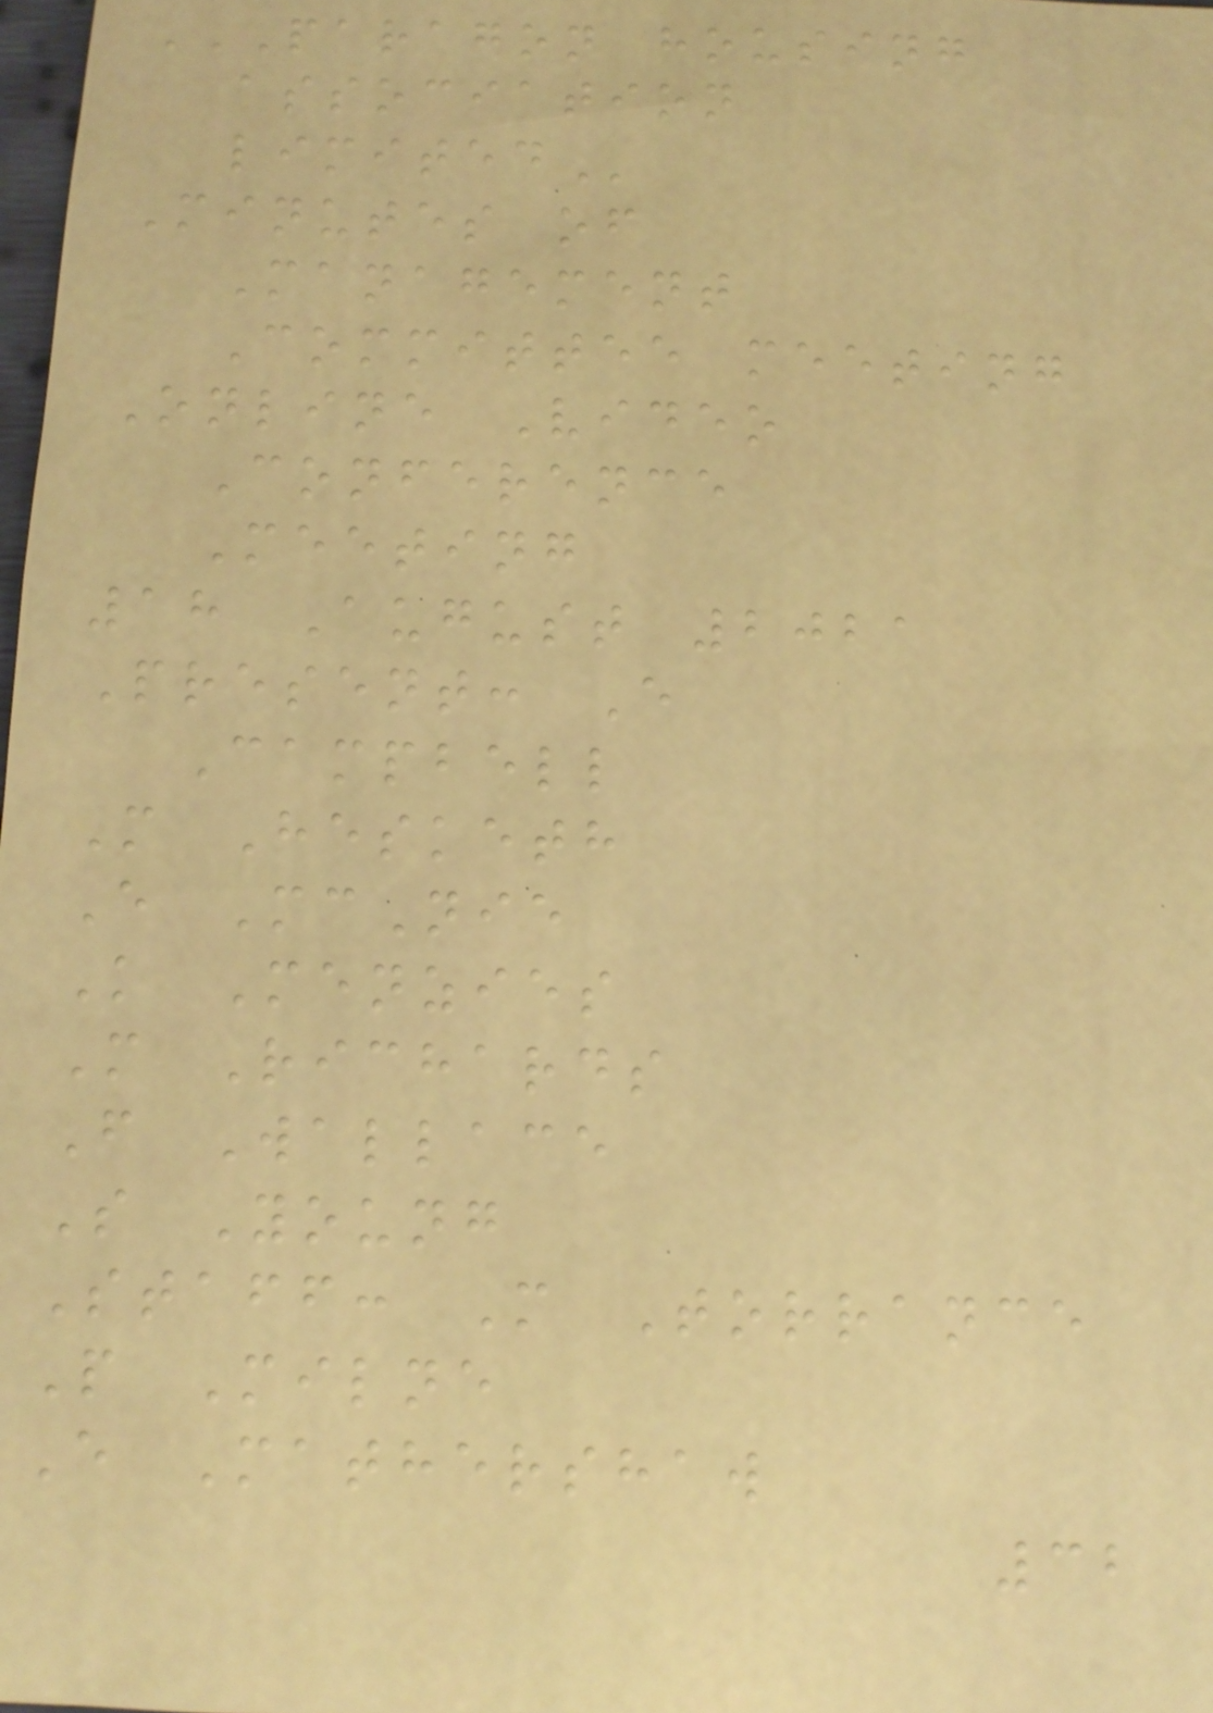PARAGON HOUSING
ASSOCIATION
LIMITED
Minutes of
Management
Committee meeting
Online Video
Conference
Meeting
18 August 2021
Present: E
Campbell
M Hesketh
E McNie
K Menzies
M Richards
F Wallace
S Young
Staff: M Torrance
P Milne
E Mathershaw
32
